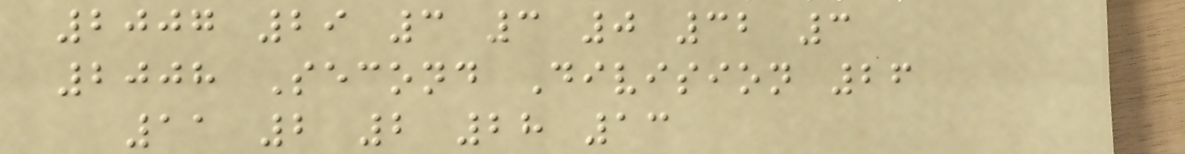2007 29 3 3 0 32 3
2008 Second Division 26
11 2 2 28 13
